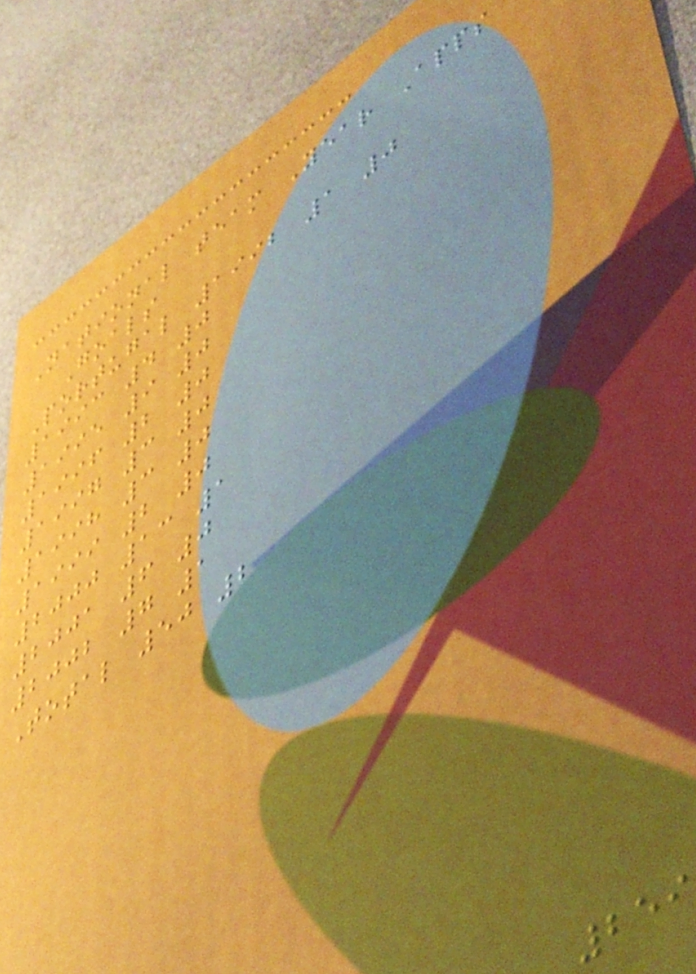National team Year Apps
Goals
Portugal 1992 1 0
1993 4 0
1995 9 0
1996 2 0
1997 3 0
1998 3 0
1999 2 0
2000 13 1
2001 6 0
2002 7 1
Total 50 2
259
